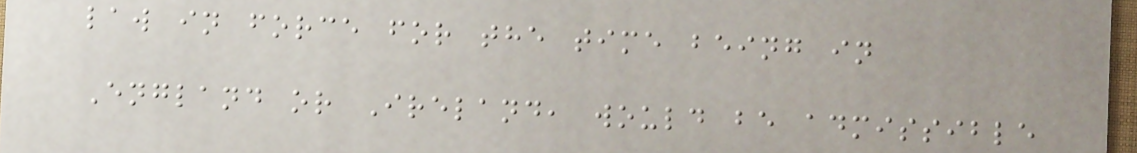law in force for the time being in
England or Ireland, would be admissible
